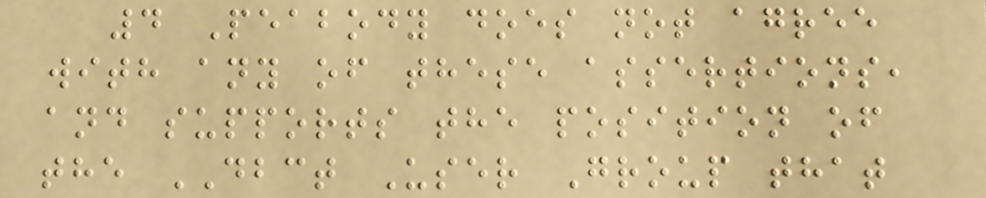4 Peabody does not agree
with any of these assertions,
and supports the position of
the DBCT User Group that
